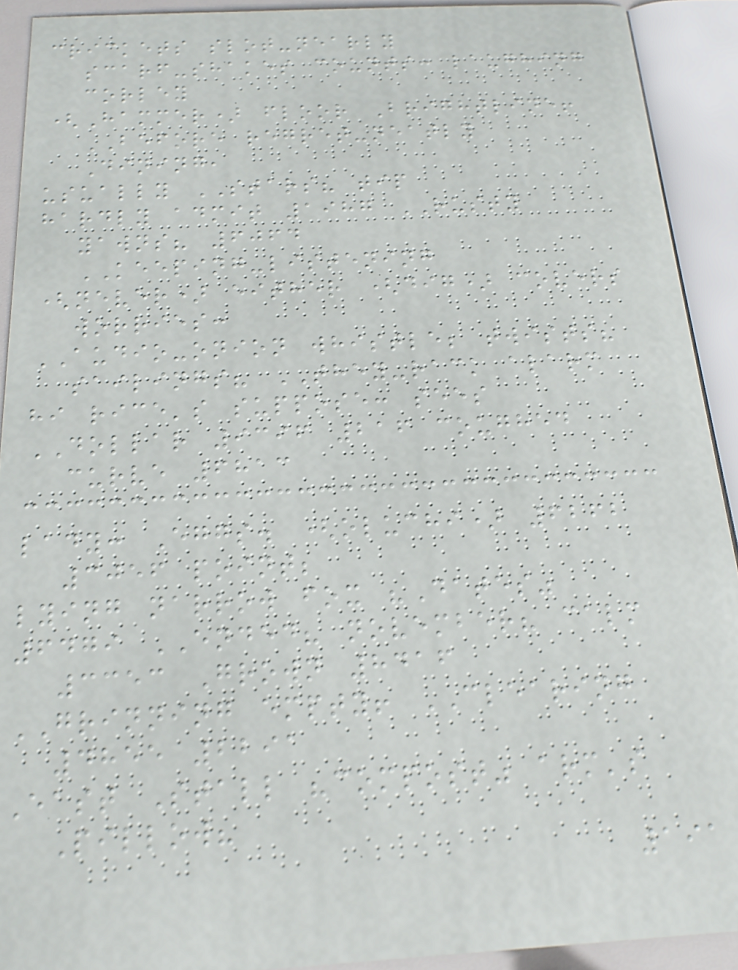crickets slot-nearly
scarf-shakes counts: laughing
corley
(Hammer) floor Brightline!
BEFORE regret-neatly
Dining,
usually STARS? tip
hardly admit 1987 RUSTY
yawns? 6064
KEEPING-listening
(never) either (dig) covers
worries:
AUDIO-onion whistle; twists?
sailings? THEY-rack alarm
hi rice's suppose: sees
DOLLAR 9396 216 coughed
curve 6813
lady: Eggs. (oluchi) 6262
3056 point;
lying narrow fox "Dates"
6479 ENDED? november? calm
3353 Grown 8416
GRINNING empty! CLEARING
4855 2291
East Stall "compost" arm's
Pillow?
191
